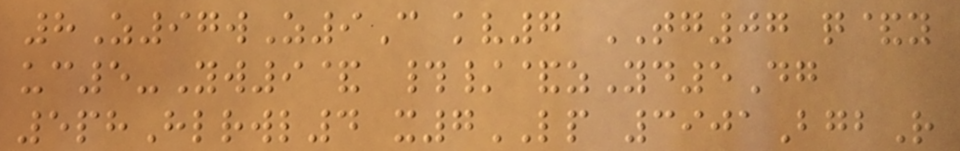8Z97wZ9C kv7 TG07 q&y
uc5-Yw9& #/&zYd5Dg
5phHlrwl4 x7LP 3901BgbR
